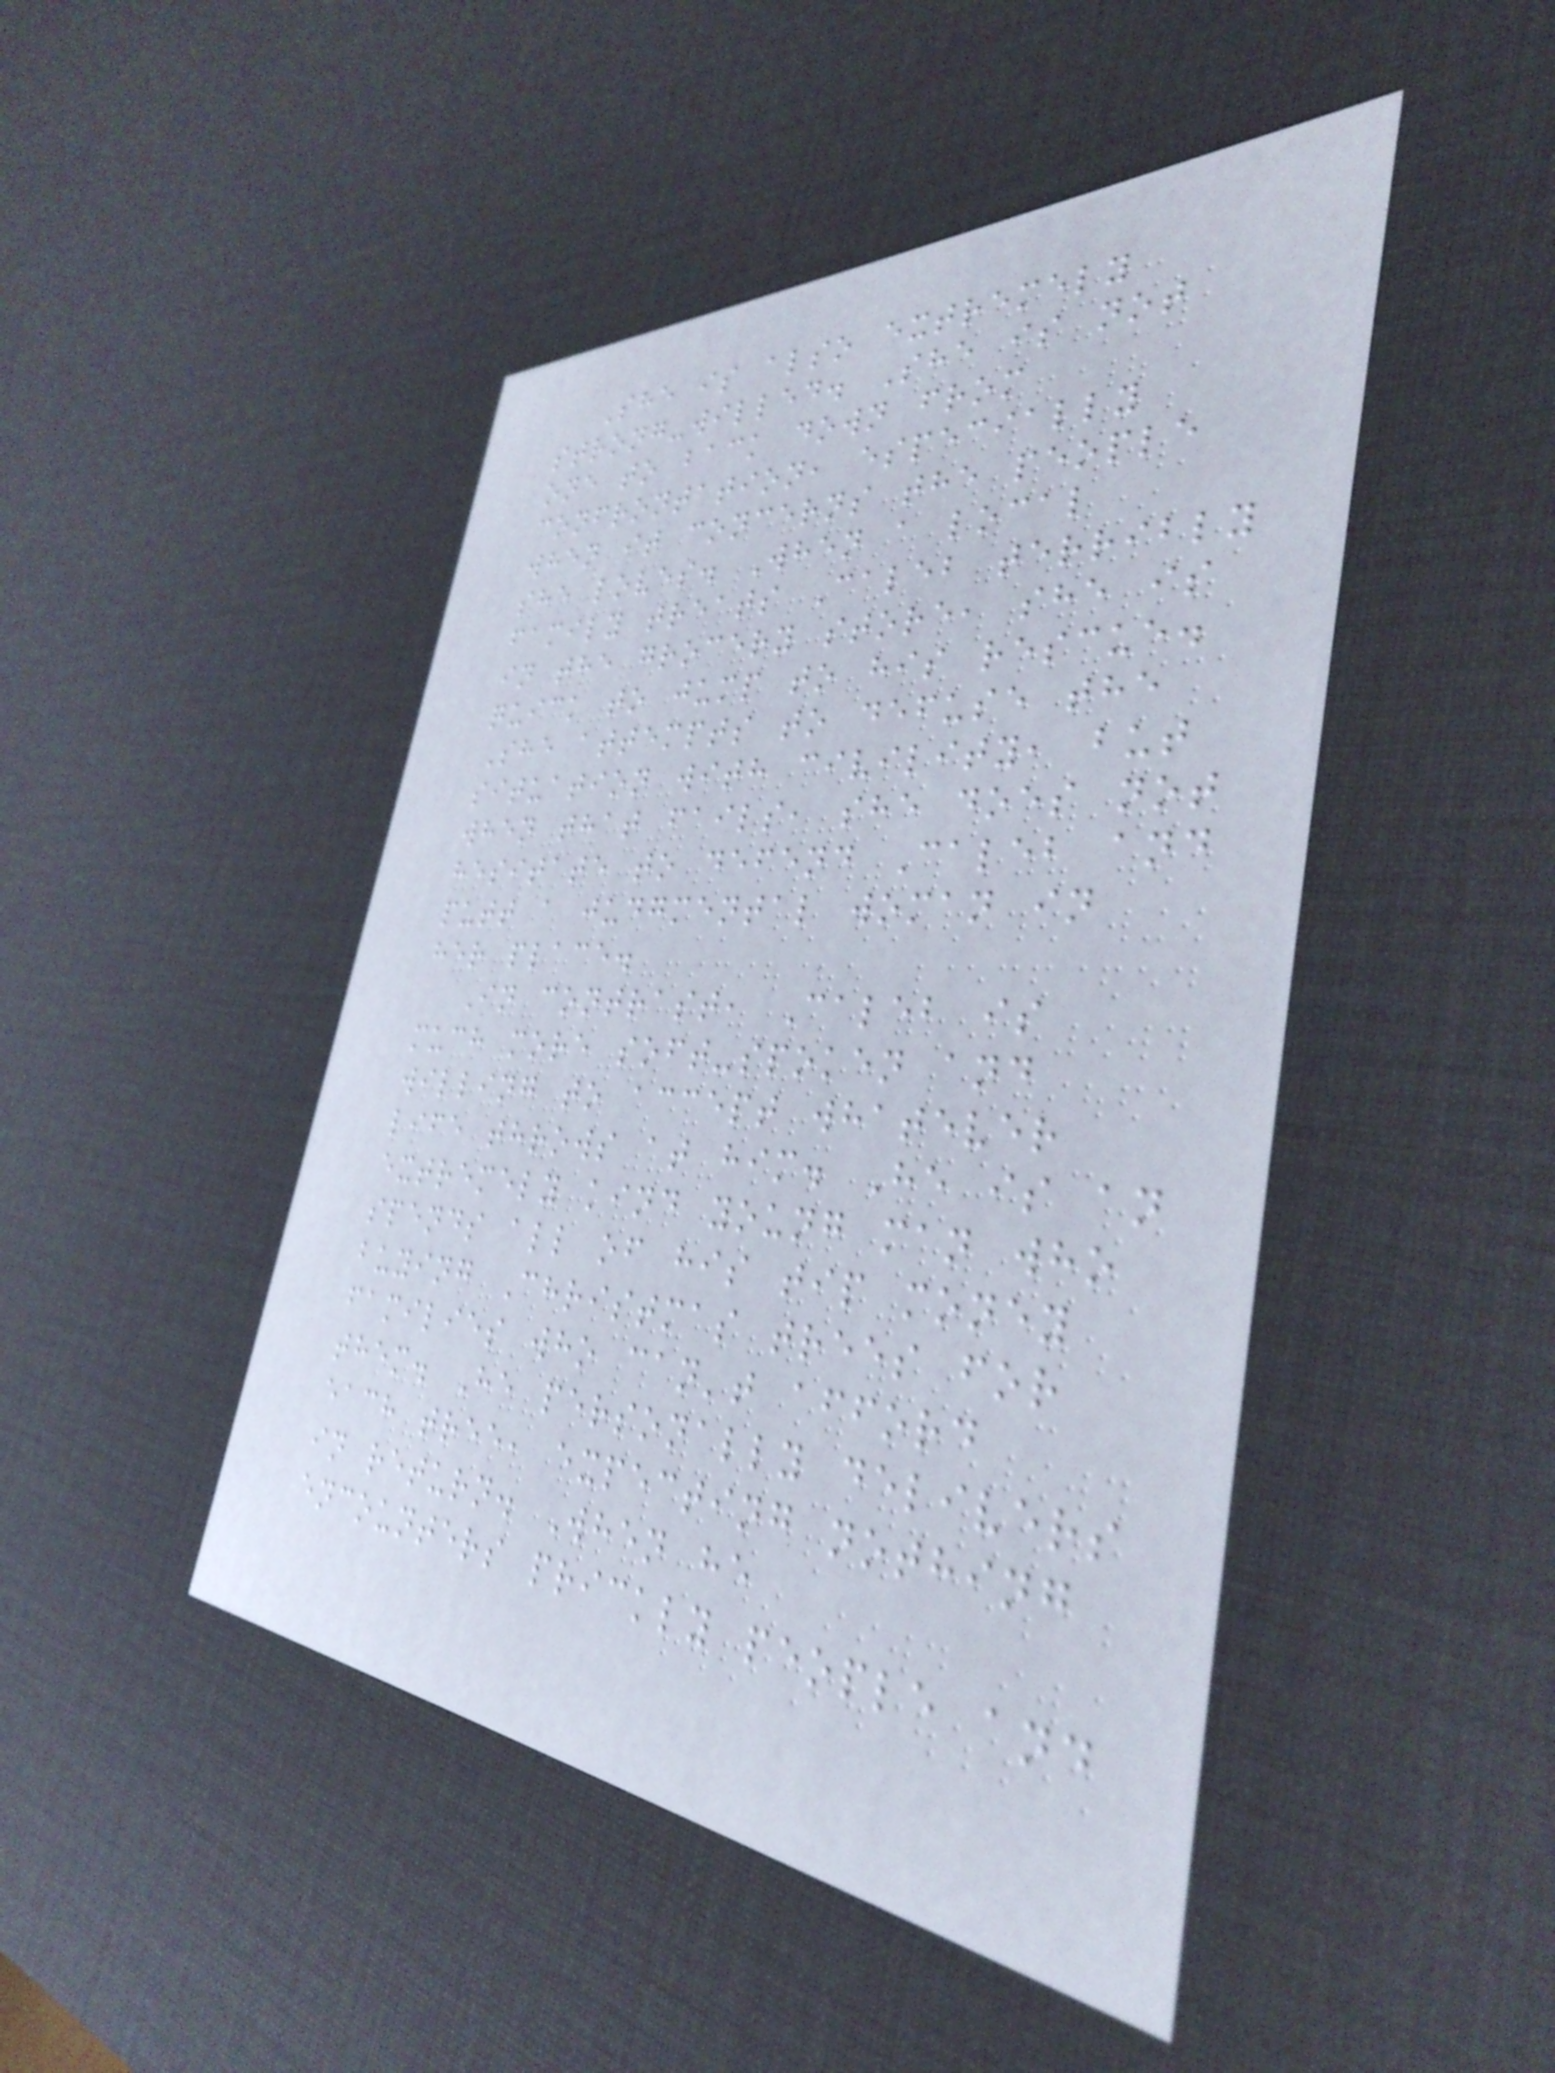She is also extremely
strong-willed. She is not
one to back down from
confrontation, especially
when it concerns the people
she loves. When a local
family treats Caleb terribly
in the grocery store, she is
quick to jump to his rescue.
She attempts to defuse the
situation with civility, but
when that fails, she does not
hesitate to defend Caleb and
putt a judgmental woman in
her place.
In contrast, Caleb is
much more soft-spoken and
willing to accept whatever
life throws at him. He is an
extremely kind young man who
spends all of his tip money
buying Christmas trees for
families who can't afford
them. He personally delivers
each tree, expecting nothing
in return. When he
encounters prickly people and
